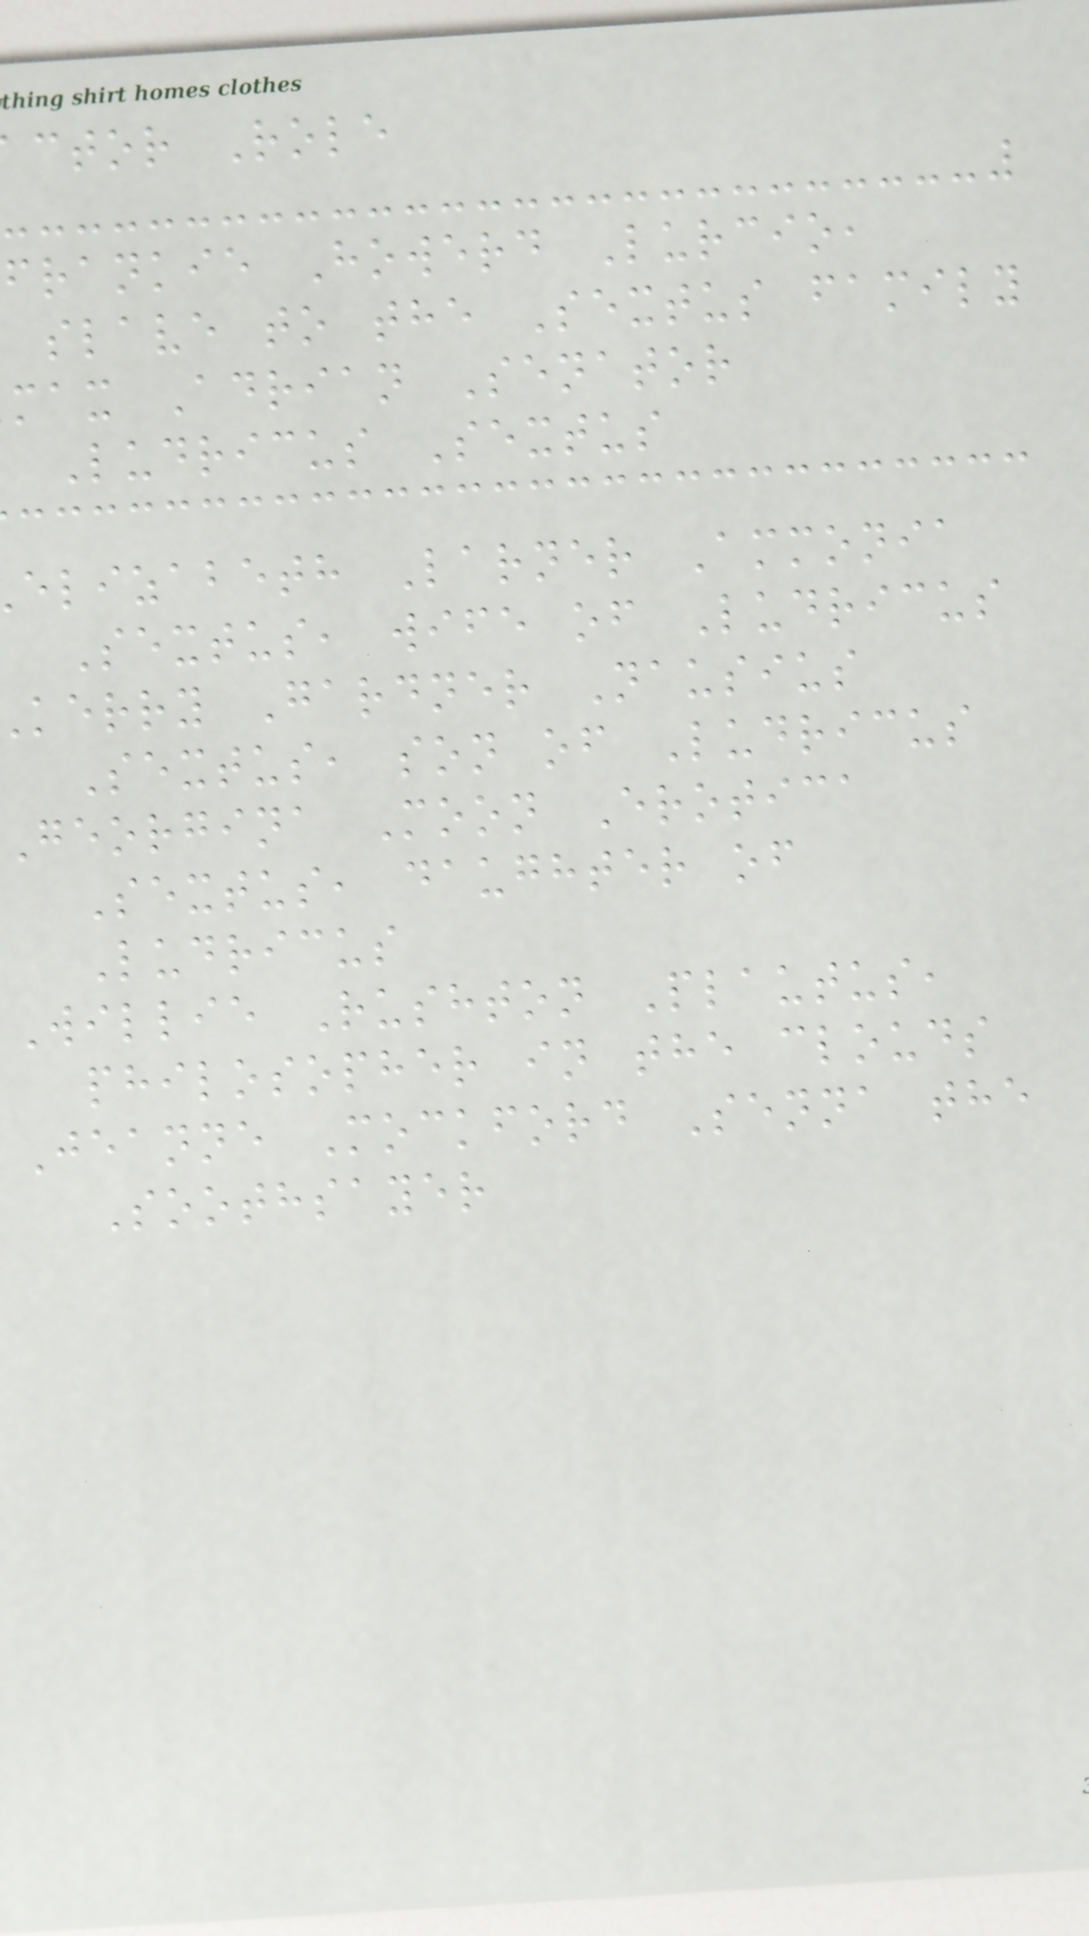ctor Role
frankie Howerd Lurcio,
slave to the Sextus family
max Adrian Senator
Ludricus Sextus
elizabeth Larner Ammonia
Sextus, wife of Ludricus
kerry Gardner Nausius
Sextus, son of Ludricus
Georgina Moon Erotica
Sextus, daughter of
Ludricus
Willie Rushton Plautus,
philosopher in the clouds
Jeanne Mockford Senna the
Soothsayer
